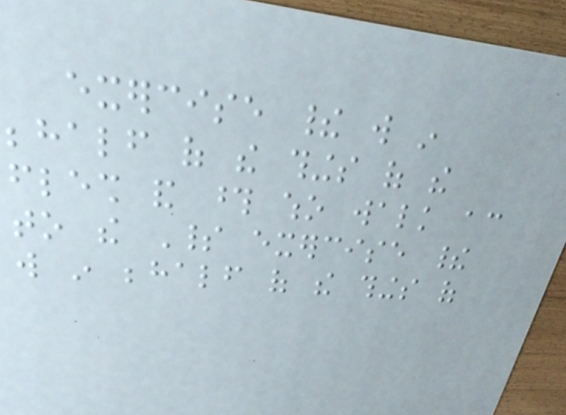exercise their will in
behalf of the things of the
flesh and those who walk according
to the Spirit exercise their
will in behalf of the things of
